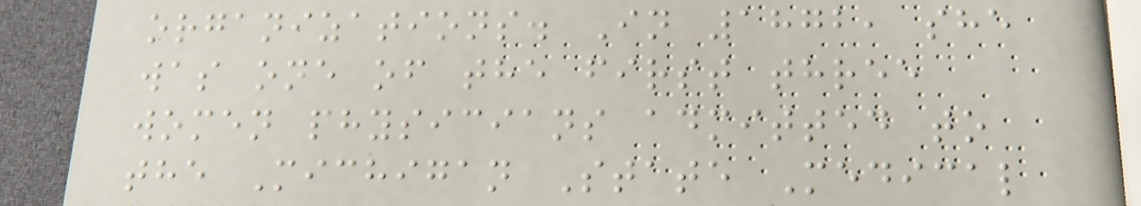organizations. In 1872, she
was one of the first three
women physicians admitted to
the Michigan State Medical
